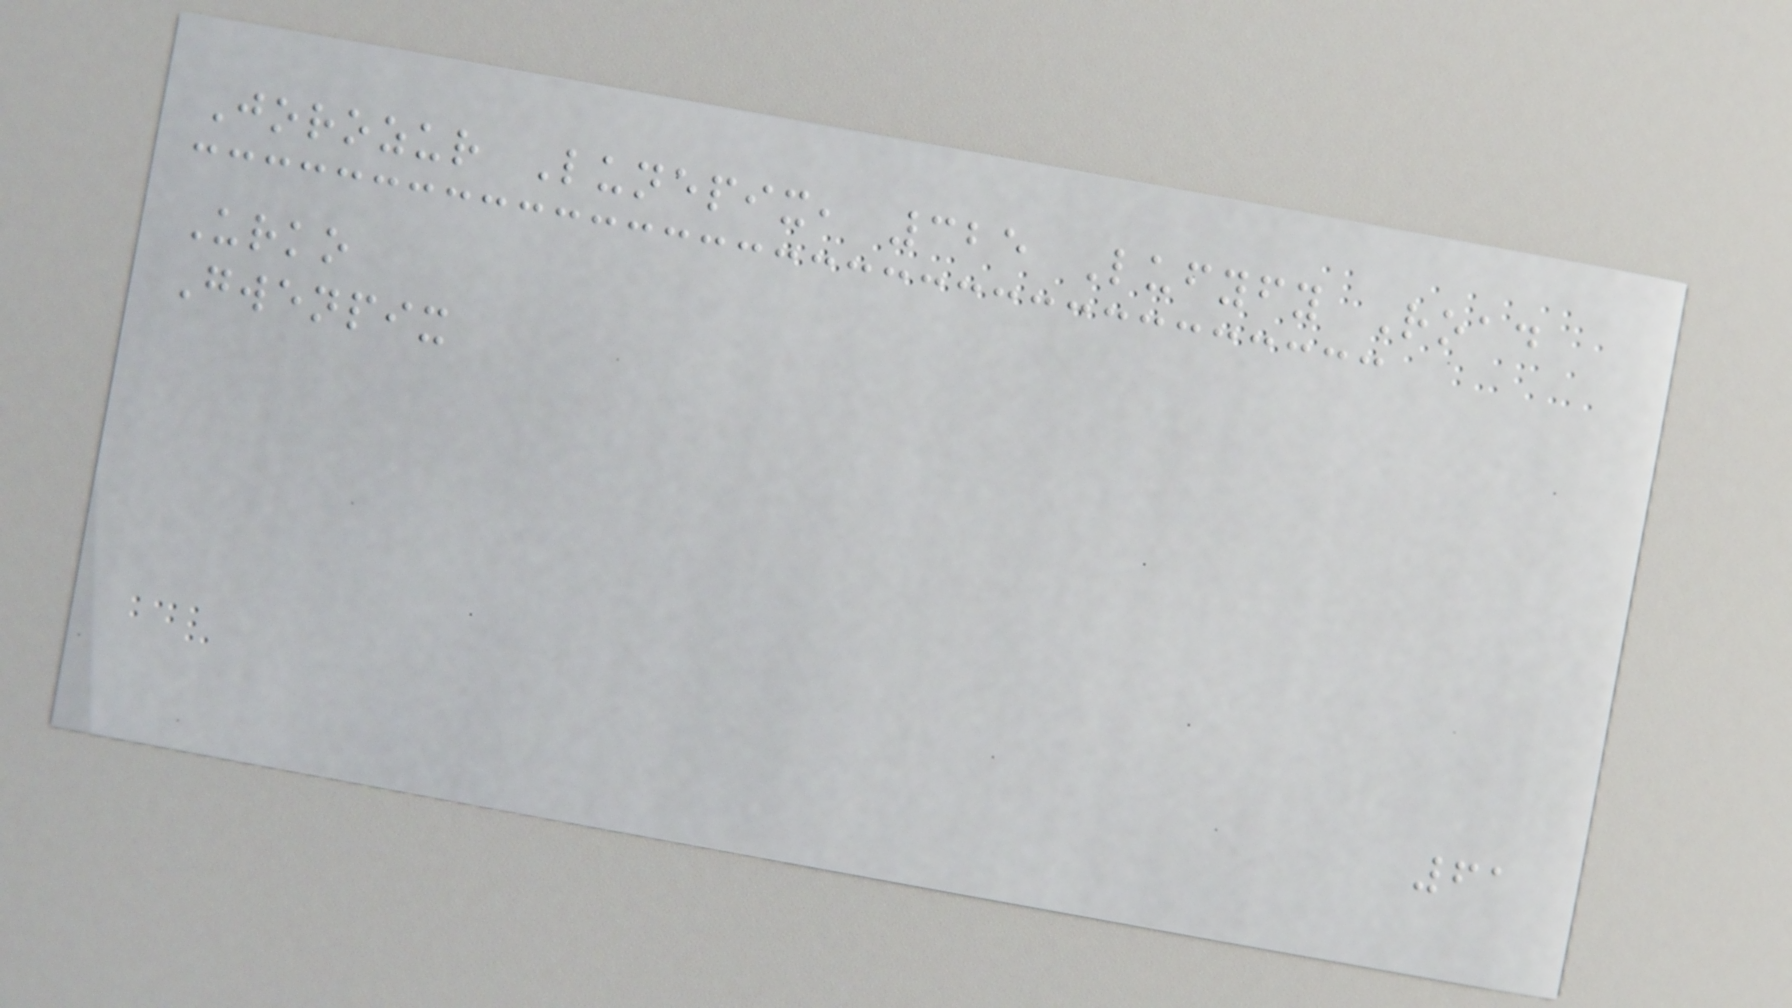Jorozur Lunepix, 325 Lufyfy Road
Urko
Gwenpix
61
